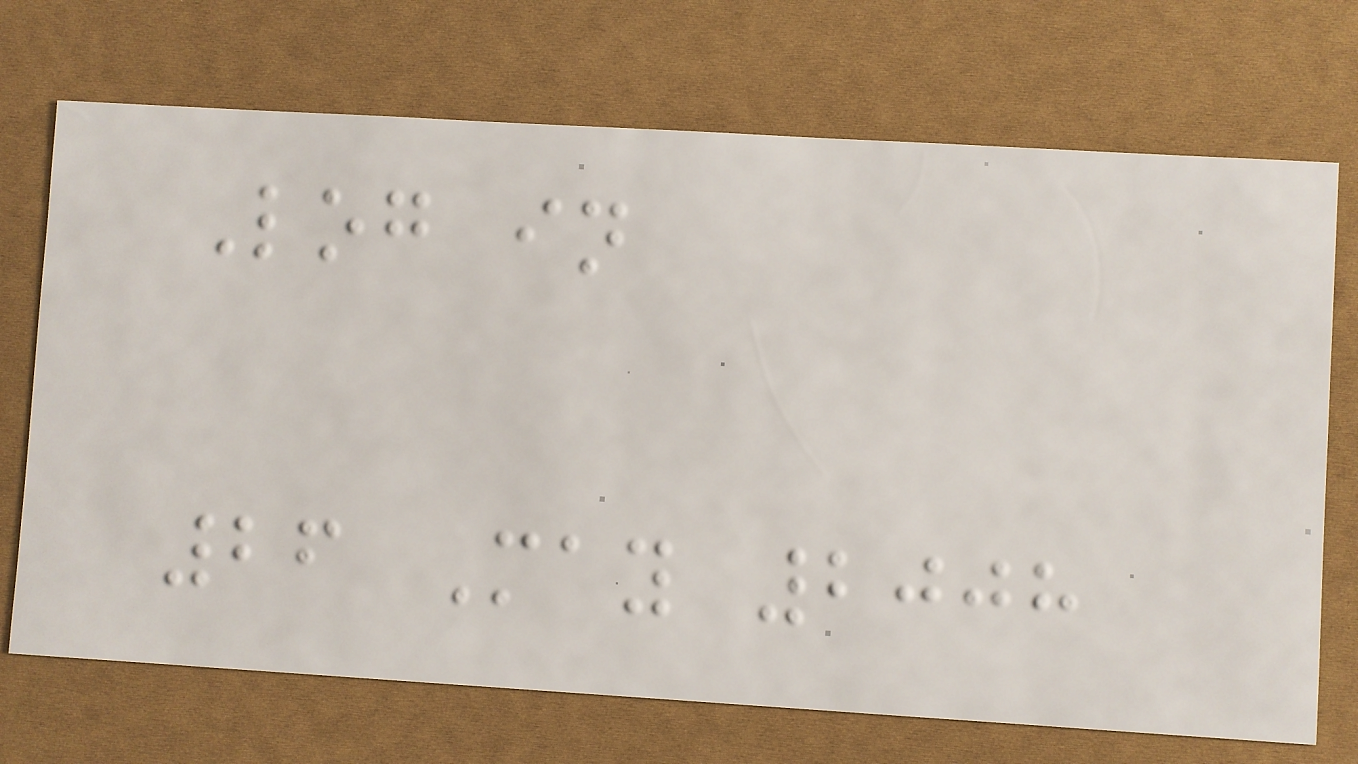Log in
26 May 2008
